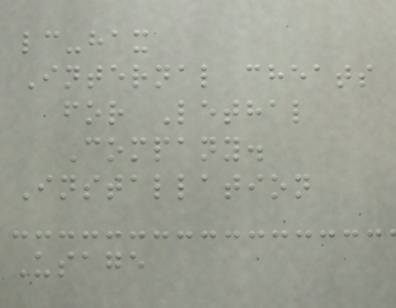lc-hax
Internal cheats
for Lethal
Company.
Installation
Usage
